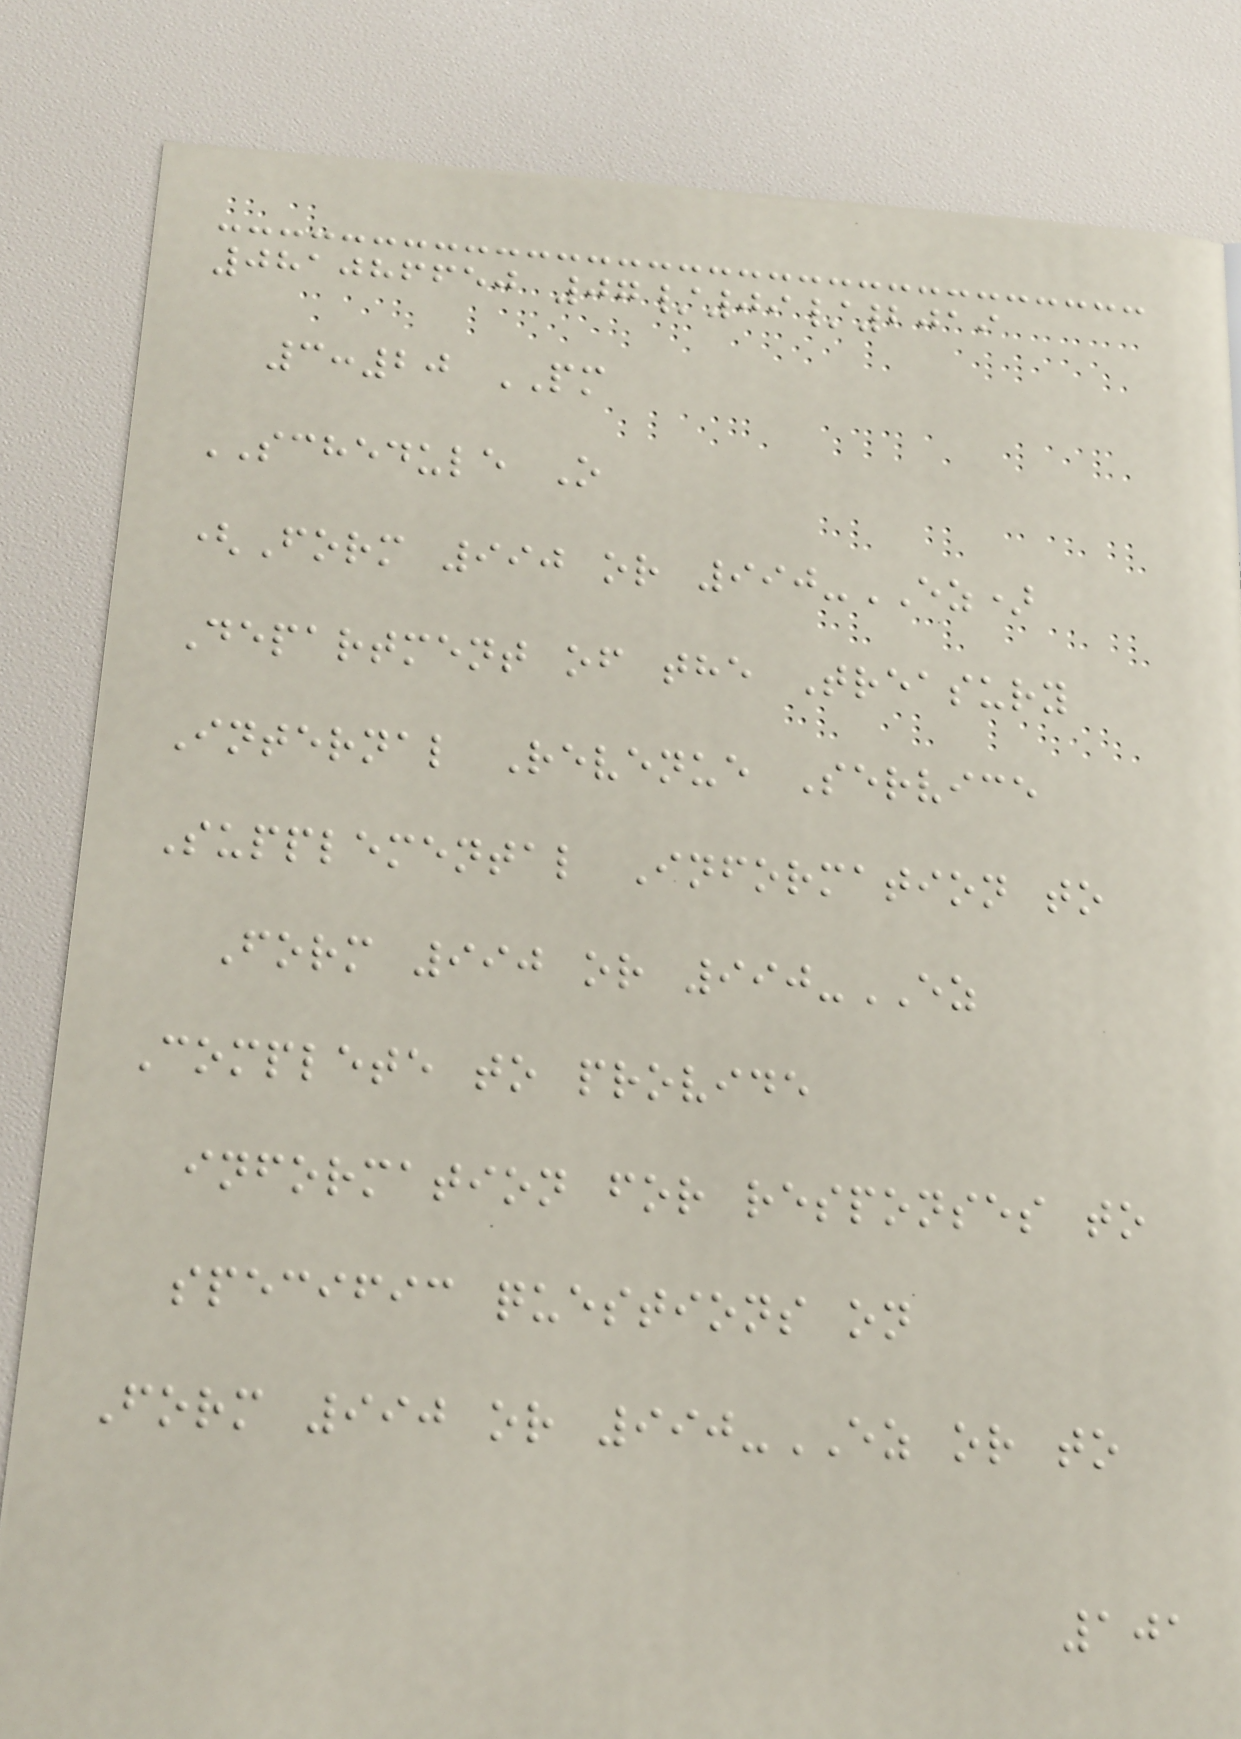081086650 07/09/2019
3:20 PM
SCHEDULE O
(Form 990 or 990-EZ)
Department of the Treasury
Internal Revenue Service
Supplemental Information to
Form 990 or 990-EZ
Complete to provide
information for responses to
specific questions on
Form 990 or 990-EZ or to
101
